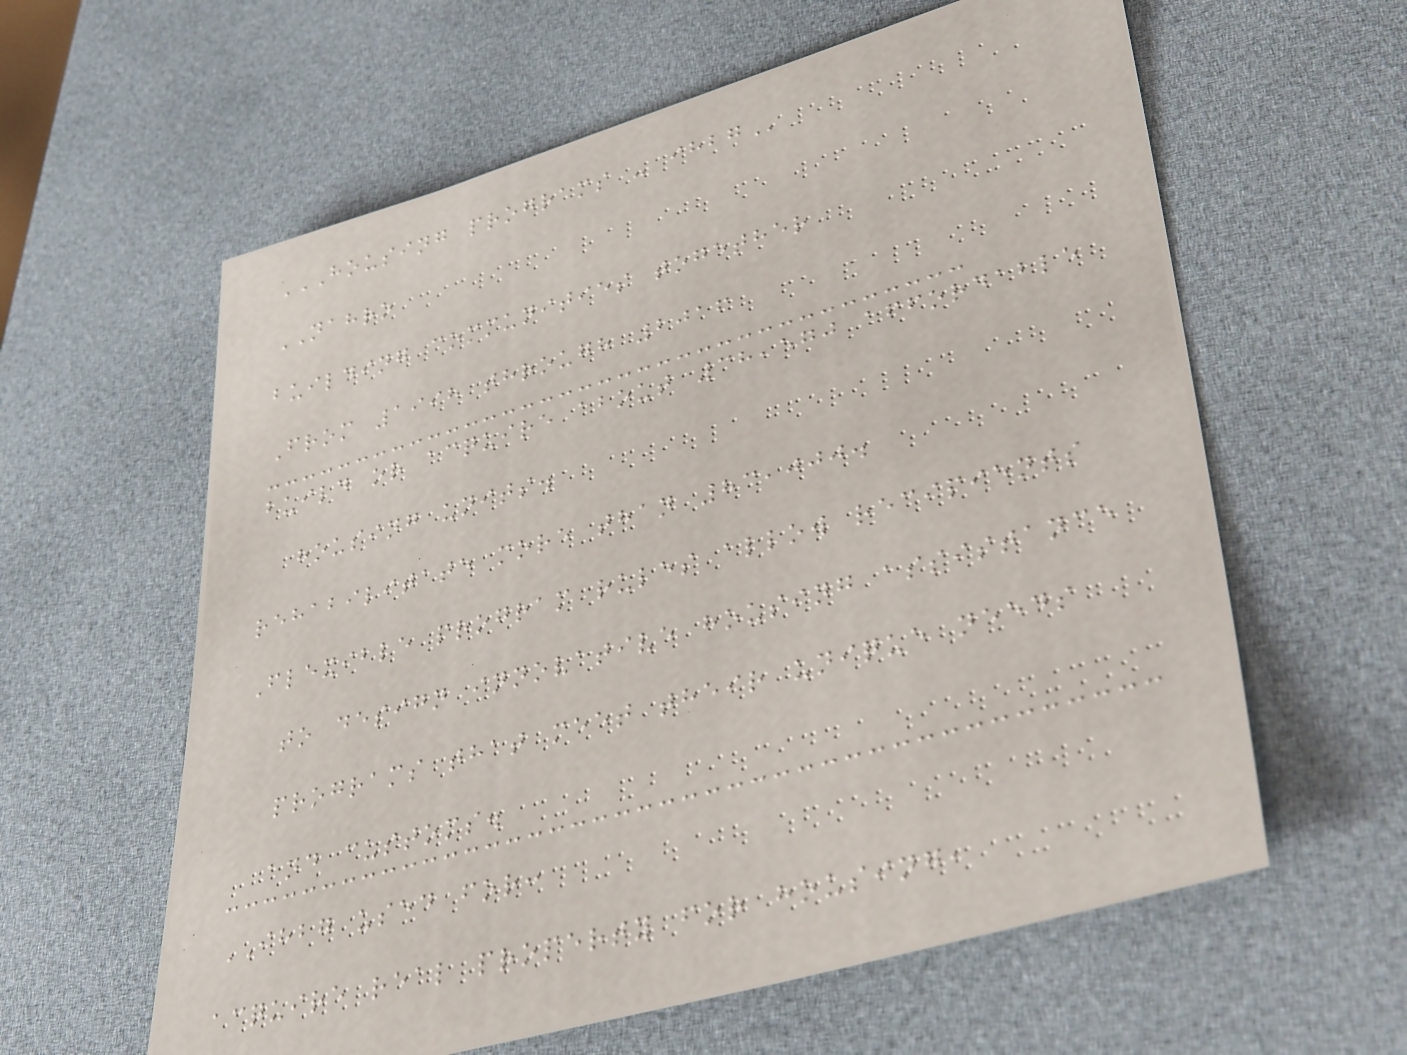HOUSING PROGRAMS - IHBG
NAHRO
building communities together
From 1998 through 2016
build or acquire about 38,570 affordable
housing units.
rehabilitate more than 83,000.
Flexible program rules allow recipients
to design innovative housing assistance
programs that meet their unique needs
and customs.
IHBG used for:
acquire real property for housing,
